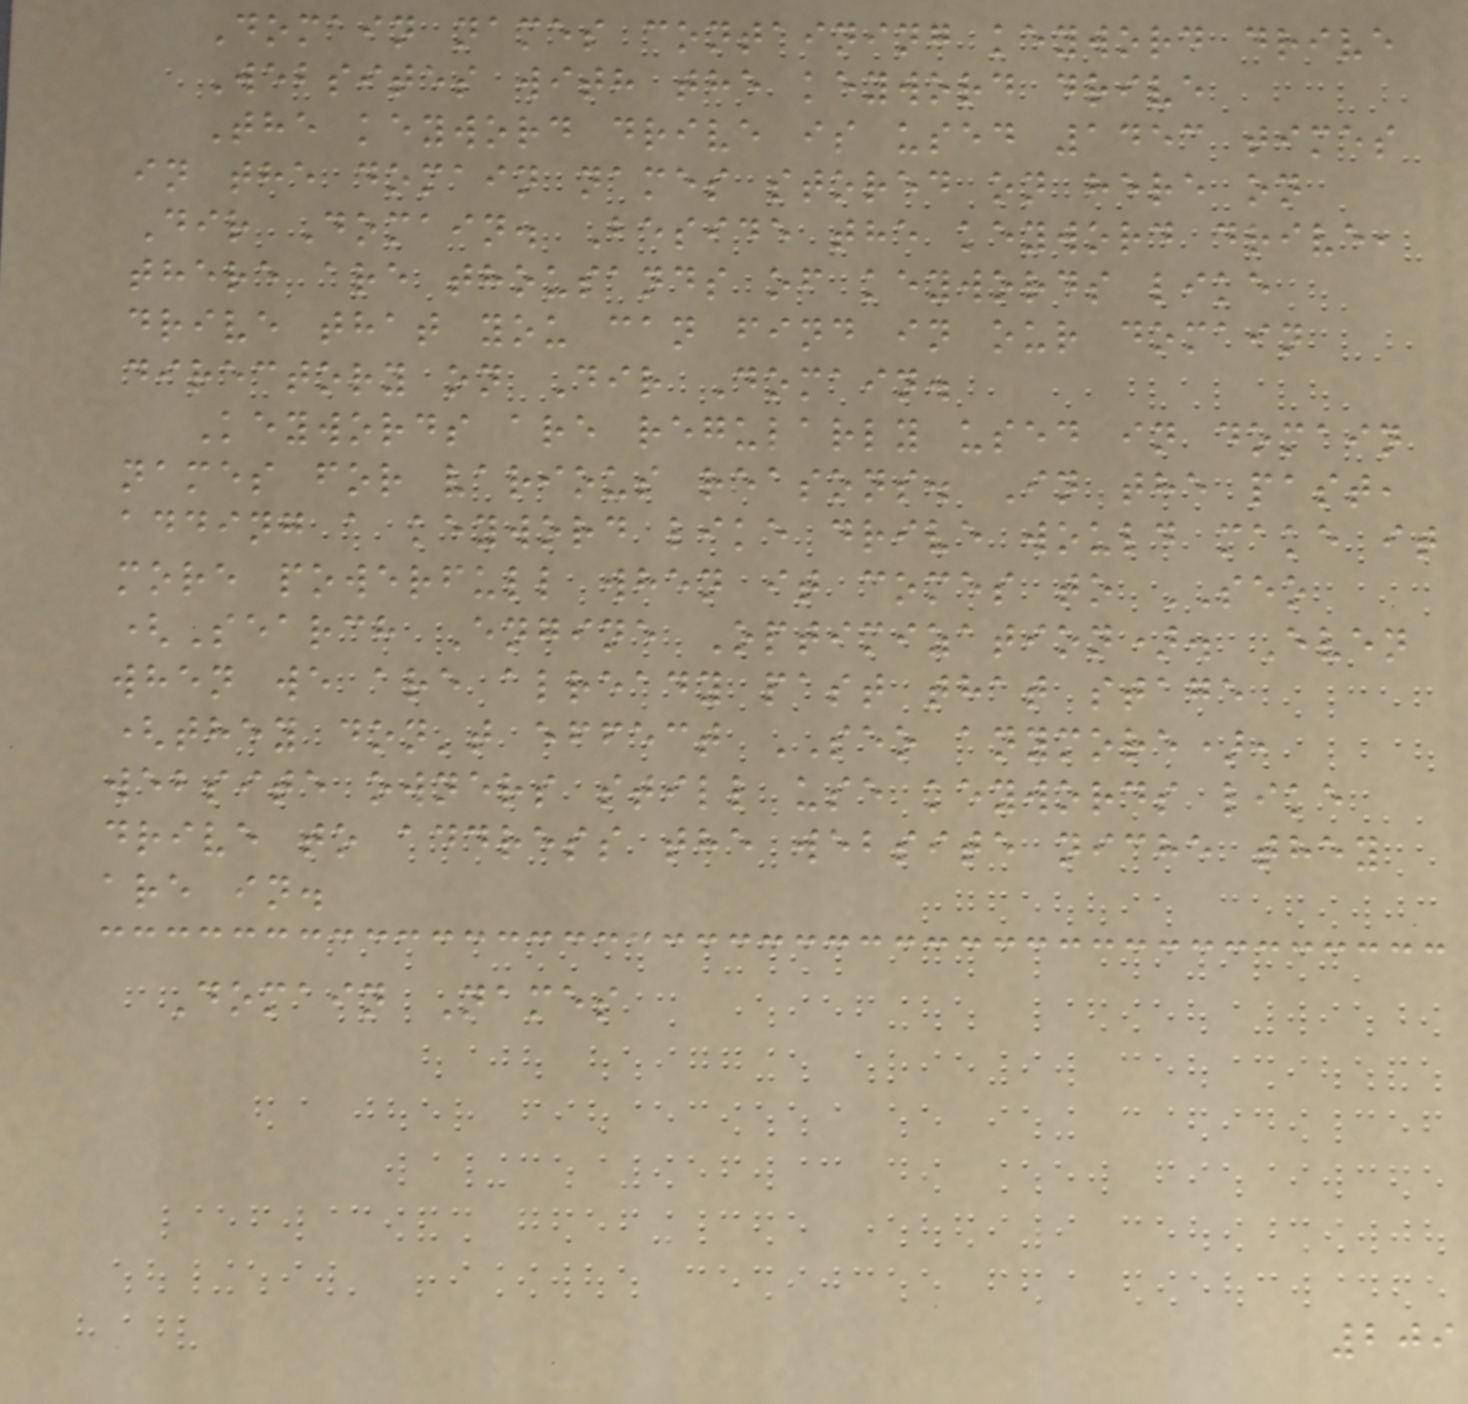Domain names containing keyword drive
Websites with the keyword drive
The keyword drive is used 1453 times
in the domain names stored on here on
Dir Domain. Beside the keyword drive,
there are thousands of keywords like
drive that you can find in our domain
directory on Dir Domain.
Keywords are regularly used in domain
names for various reasons. In the past,
adding a keyword like drive would make it
more powerfull when it comes to SEO
(Search Engine Optimization). Even
when we are already past that stage
(they don't effect SEO anymore),
website owners still use keywords like
drive to address the website niche they
are in.
Domain Names
209
